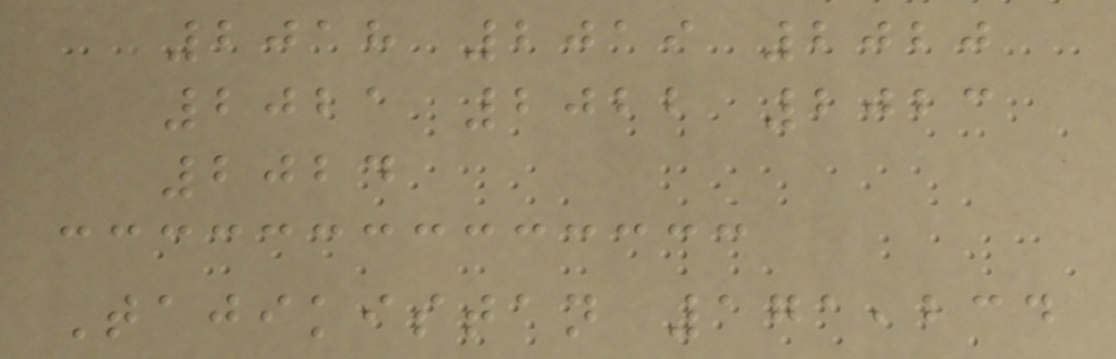2018 2019 2020
2021 2022 2023
2024
Tajikistan 171,234
